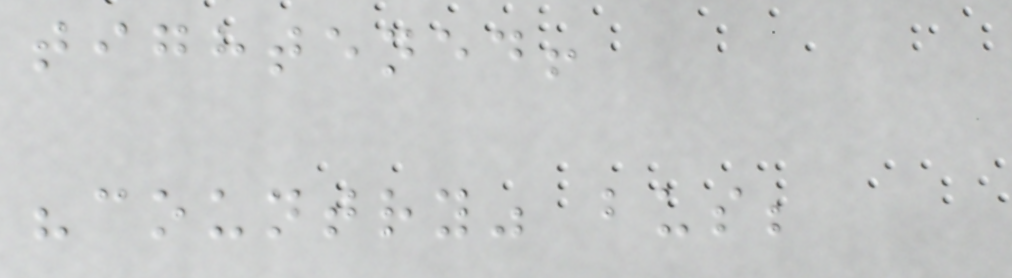tightened!
"country" bus;
